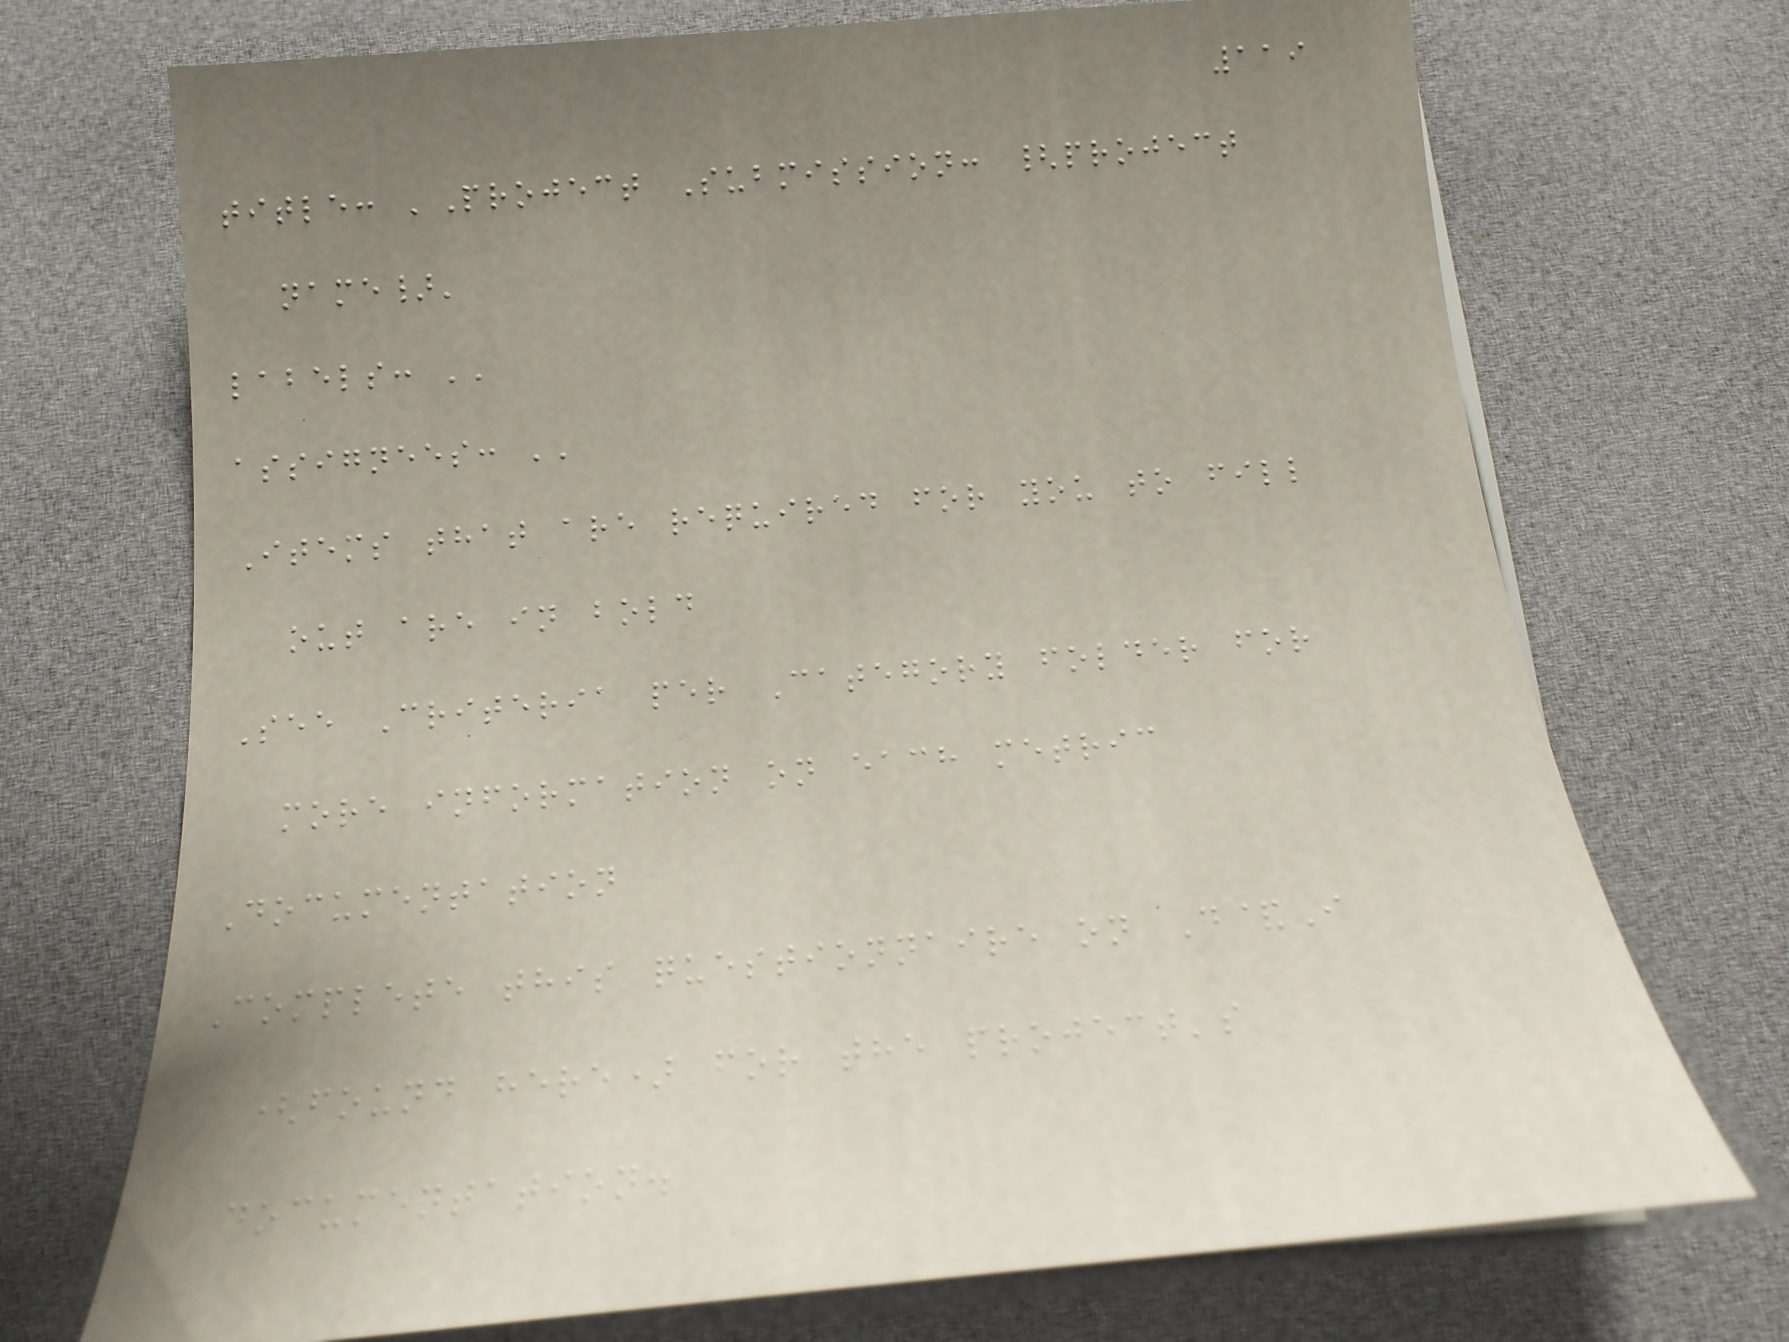119
title: 'Project Submission: {project
name}'
labels: ''
assignees: ''
Items that are required for you to fill
out are in bold
See Criteria per Category folder for
more information on each metric
Documentation
Complete this questionnaire on D&I
(found here) for the project's
documentation.
